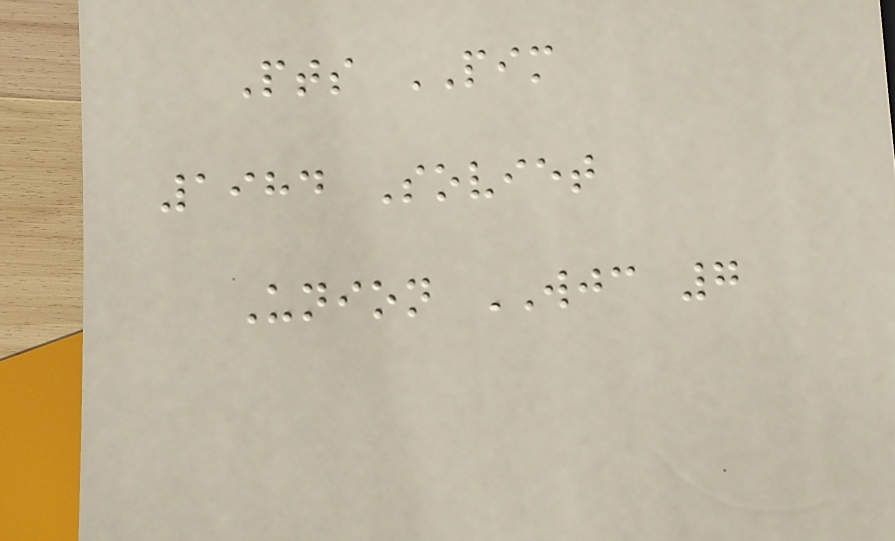Pts PIM
1984 Soviet
Union WJC 7
